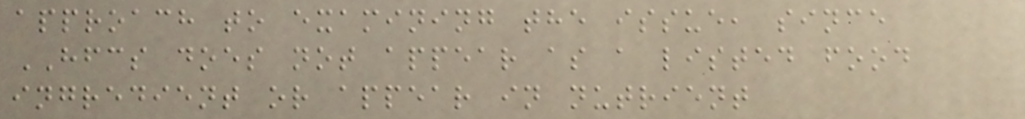approach to examining the issue, since
HFCS does not appear as a listed food
ingredient or appear in nutrient
